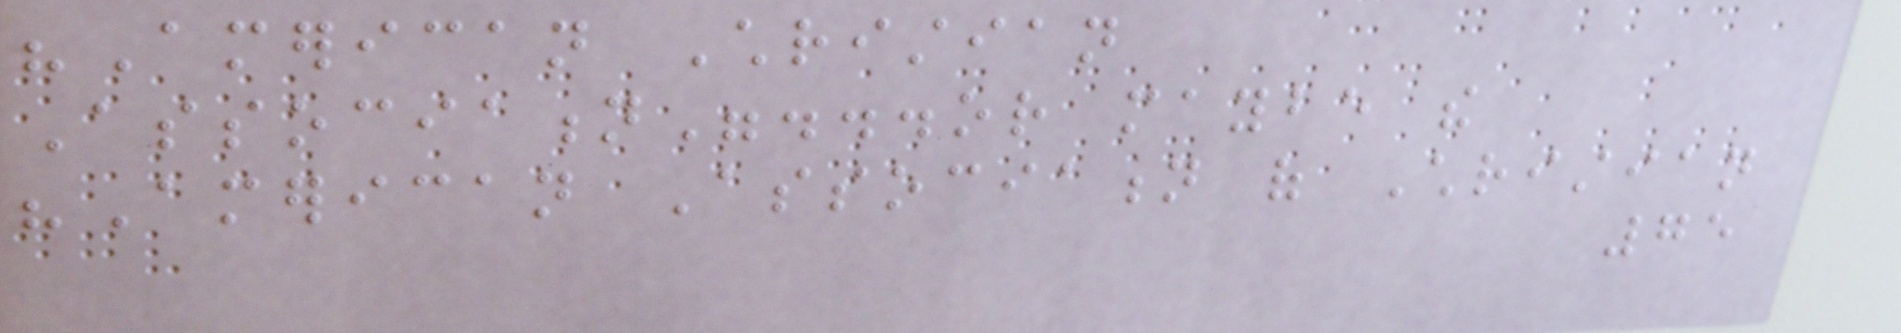"American Christian
Association"...or maybe the
"American Association of Christian
75
